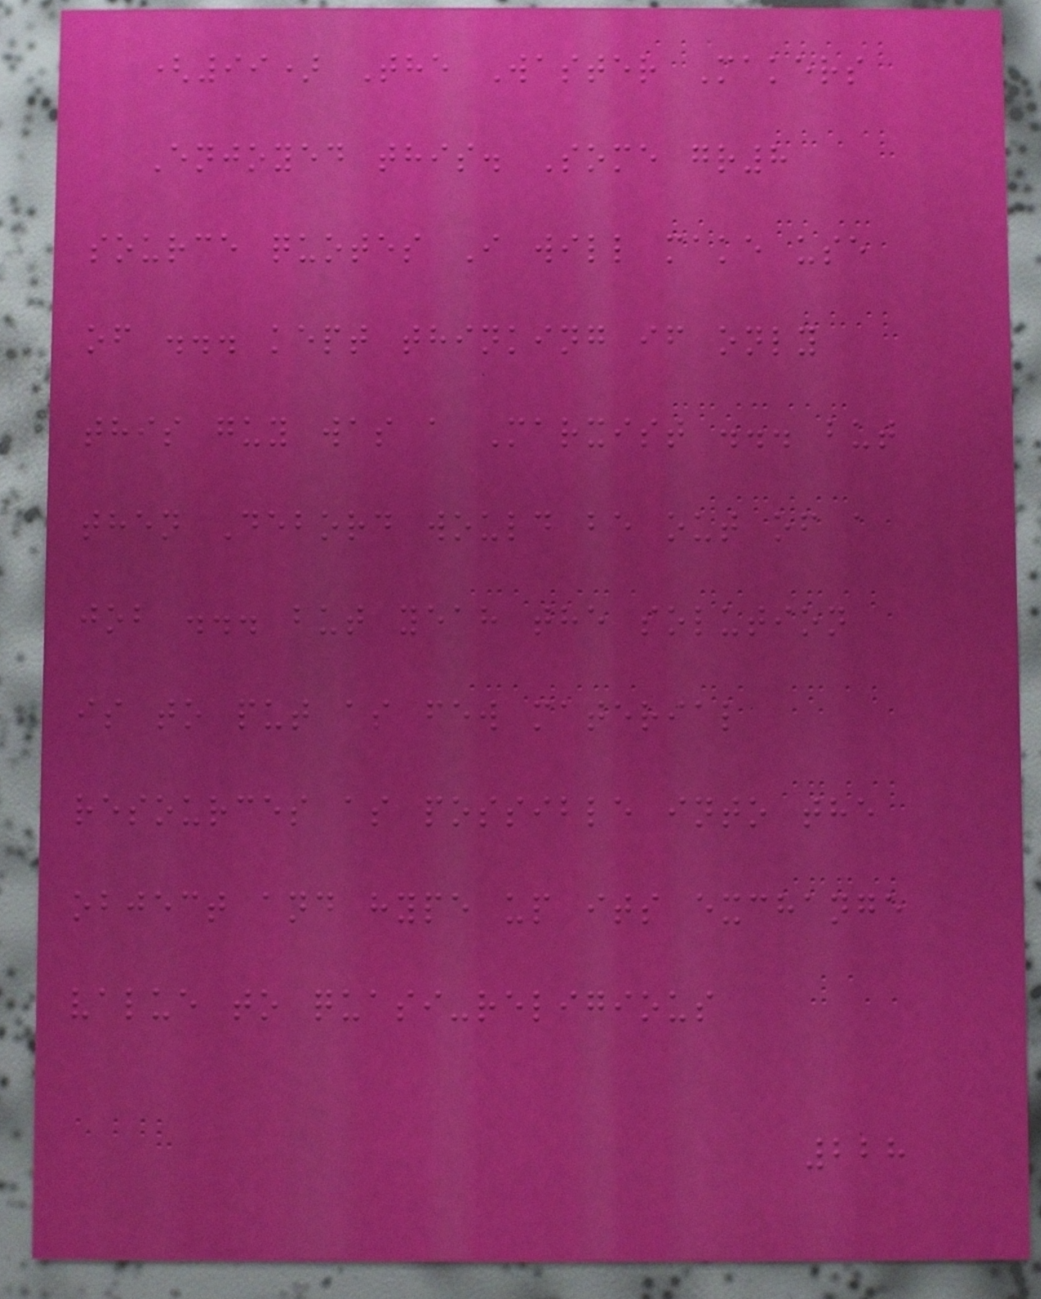(99) The Waster Makers
Enjoyed this. Some gr8
source quotes I will make use
of ... kept thinking if only
this guy was a Marxist ... but
then Debord would be out of a
job ... but yeah the solution
is to put as few material
resources as possible into the
object and hype up its exchange
value to quasi-religious
228
